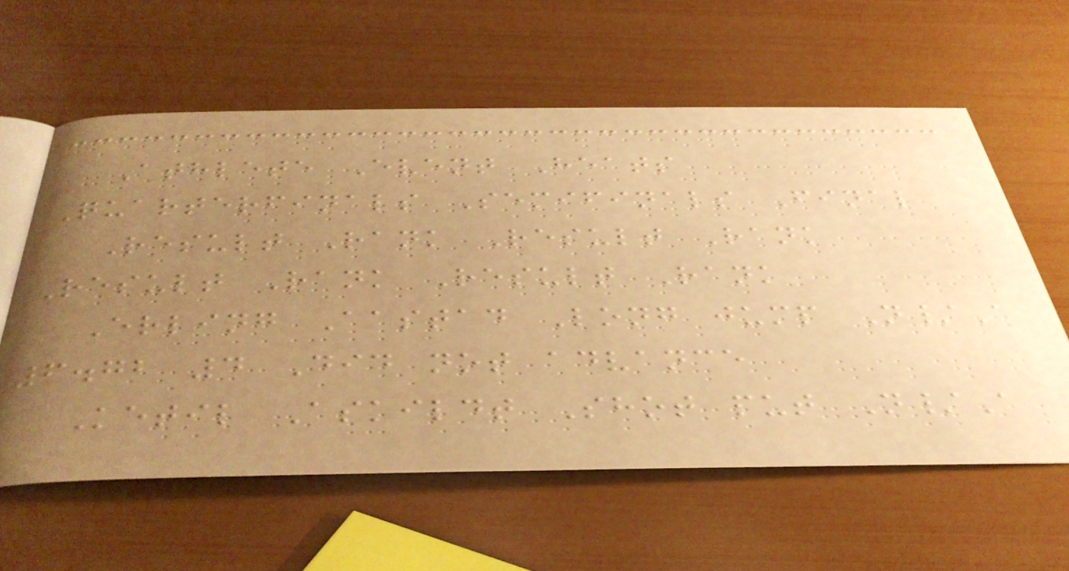Athlete Event Heats
Quarterfinals Semifinals Final
Result Rank Result Rank
Result Rank Result Rank
Erling Aastad Long jump N/A
6.72 4 Did not advance
Ketil Askildt Shot put N/A
